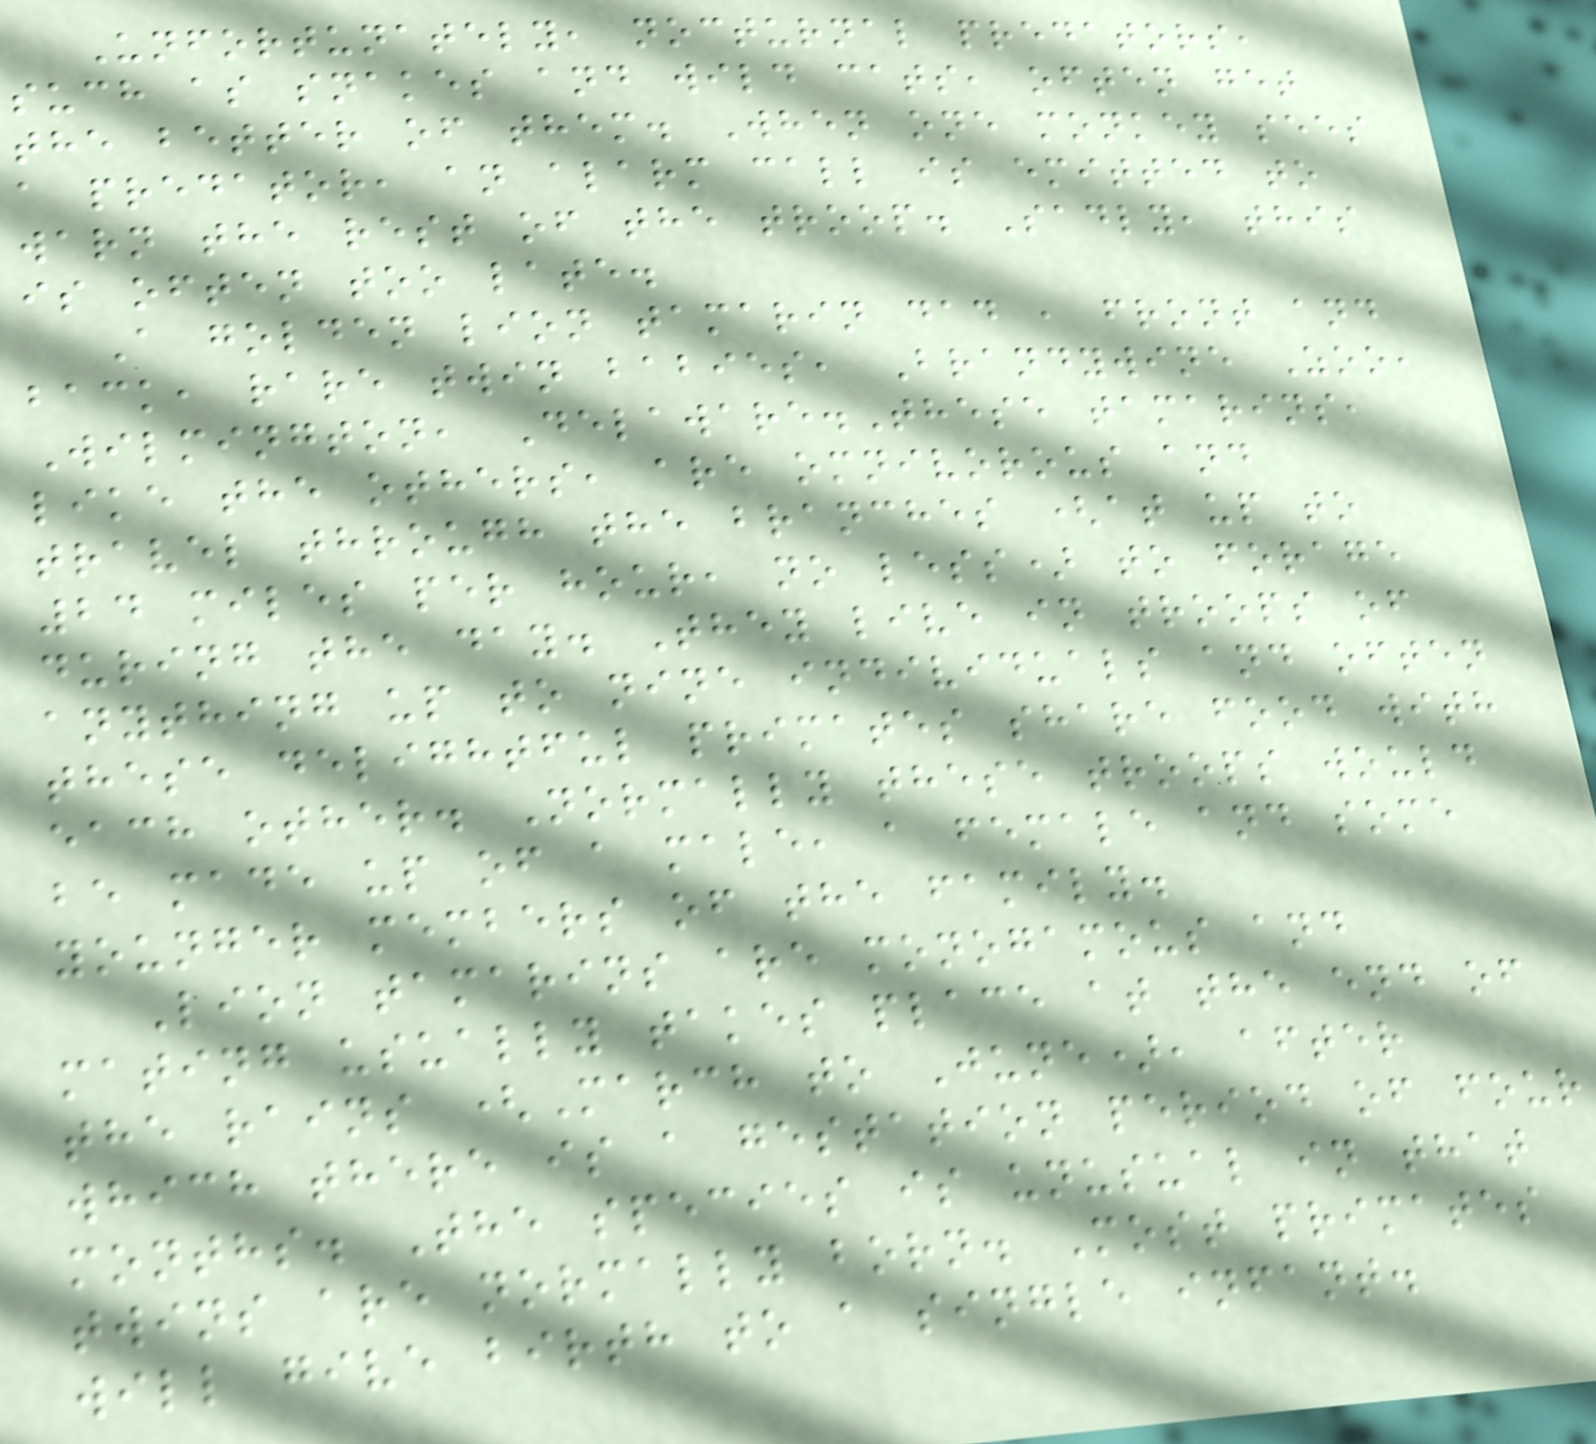Unfortunately, nocturnal predators,
such as snakes and wild cats, often get
the better of them. When one monkey sees
a predator, an alarm call is emitted to
warn the rest of the troop. Sadly, this
is often too late.
A golden lion tamarin dad , front and
back, rare twin babies, Brandywine Zoo,
Wilmington, Delaware.These tamarins,
like the others, are omnivorous and
travel through the branches (at up to
24 miles per hour, no less) to forage
during the day. They live in troops of
anything up to nine individuals and often
these delightful primates share food with
each other. Normally these troops would
be made up of a male, a female and some
younger members of the family.
Lion tamarins are monogamous and
mating usually takes place at the end of
the rains (March to June), after
which there is a gestation period of four
months. The species is unusual in that
twins are normally born. Most primates
will give birth to a single infant.
